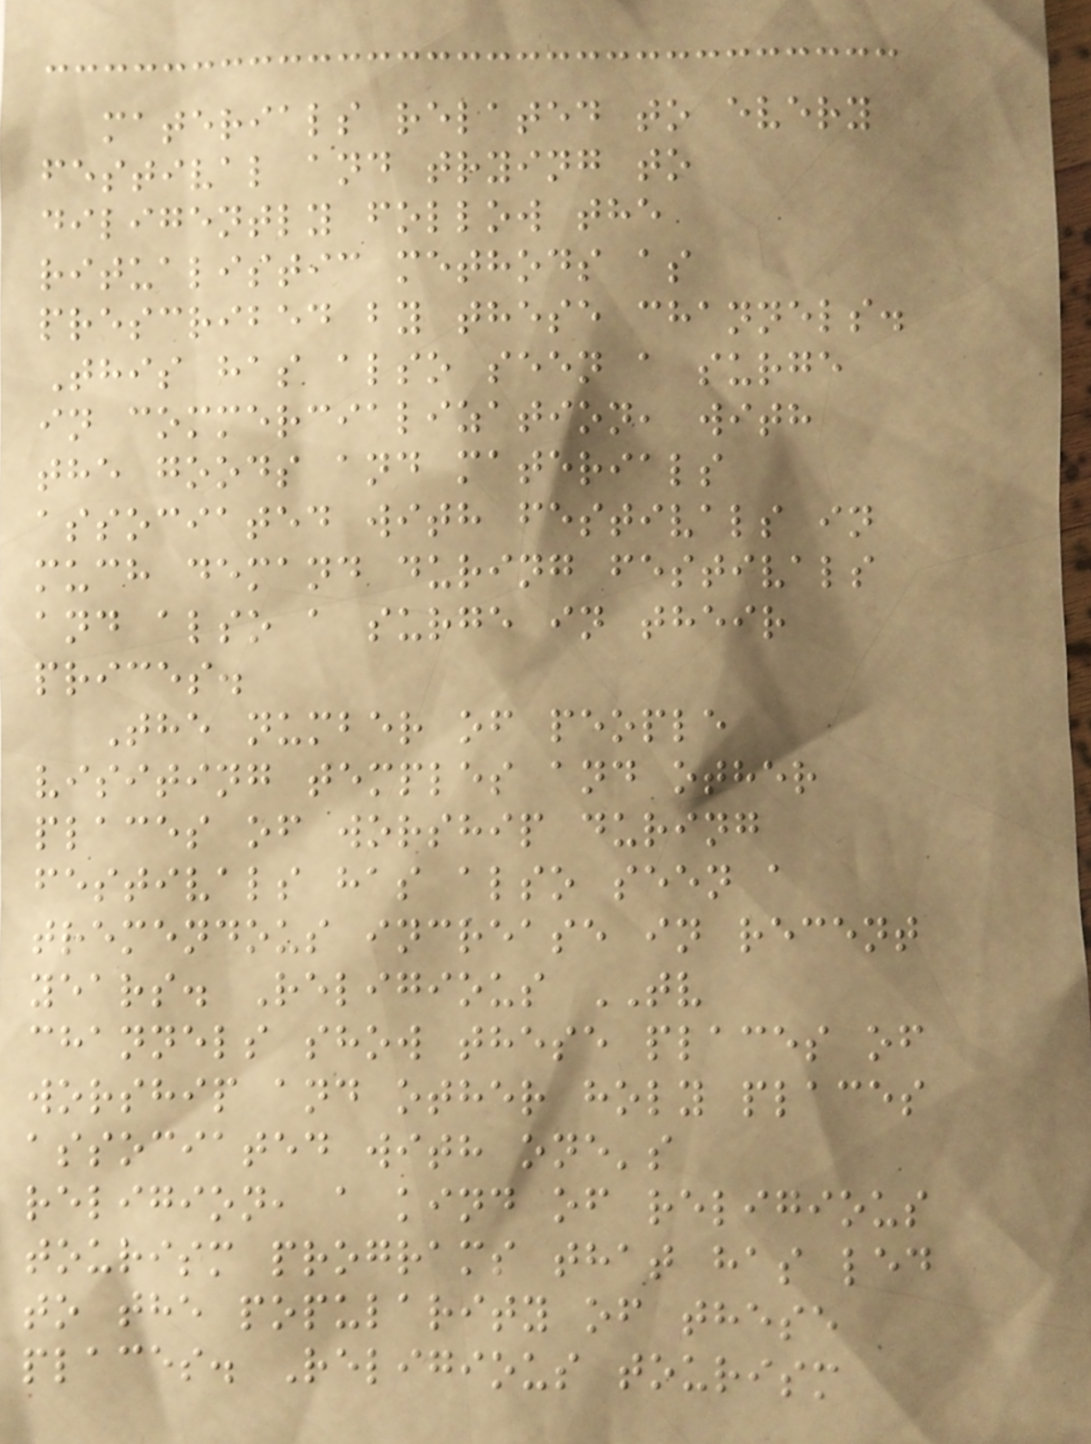materials related to every
festival and trying to
diligently follow the
ritualistic methods as
prescribed by these channels.
This has also seen a surge
in commercialization, with
the goods and materials
associated with festivals in
much demand during festivals
and also a surge in their
prices.
The number of people
visiting temples and other
places of worship during
festivals has also seen a
tremendous increase in recent
years. Religious TV
channels show these places of
worship and other holy places
associated with one's
religion, a kind of religious
tourism programs that has led
to the popularity of these
places. Religious tourism
